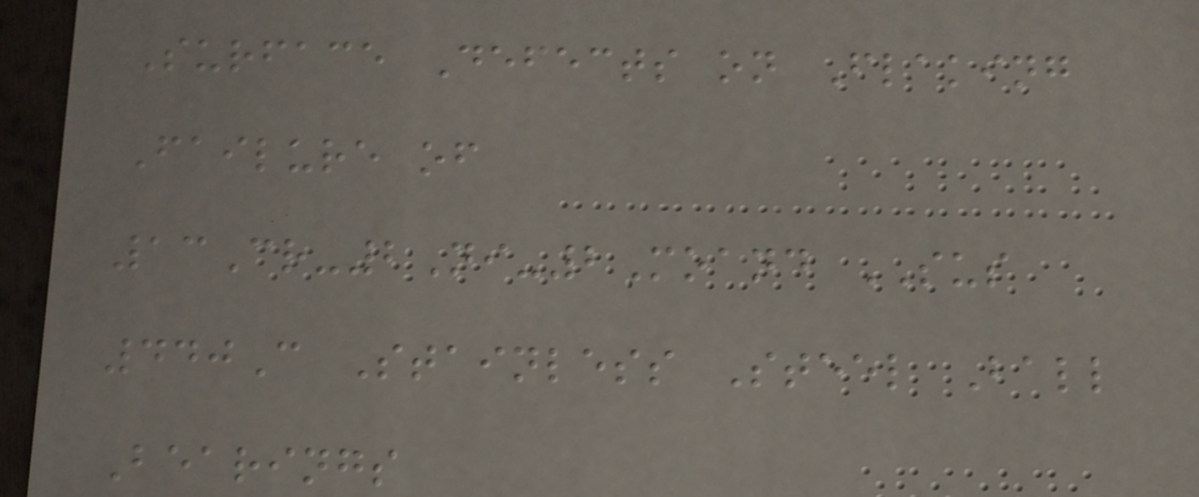Surface Defects on Flaking
Failure of
13Cr-2Ni-2Moand SUS
440C Stainless Steel Ball
Bearings
